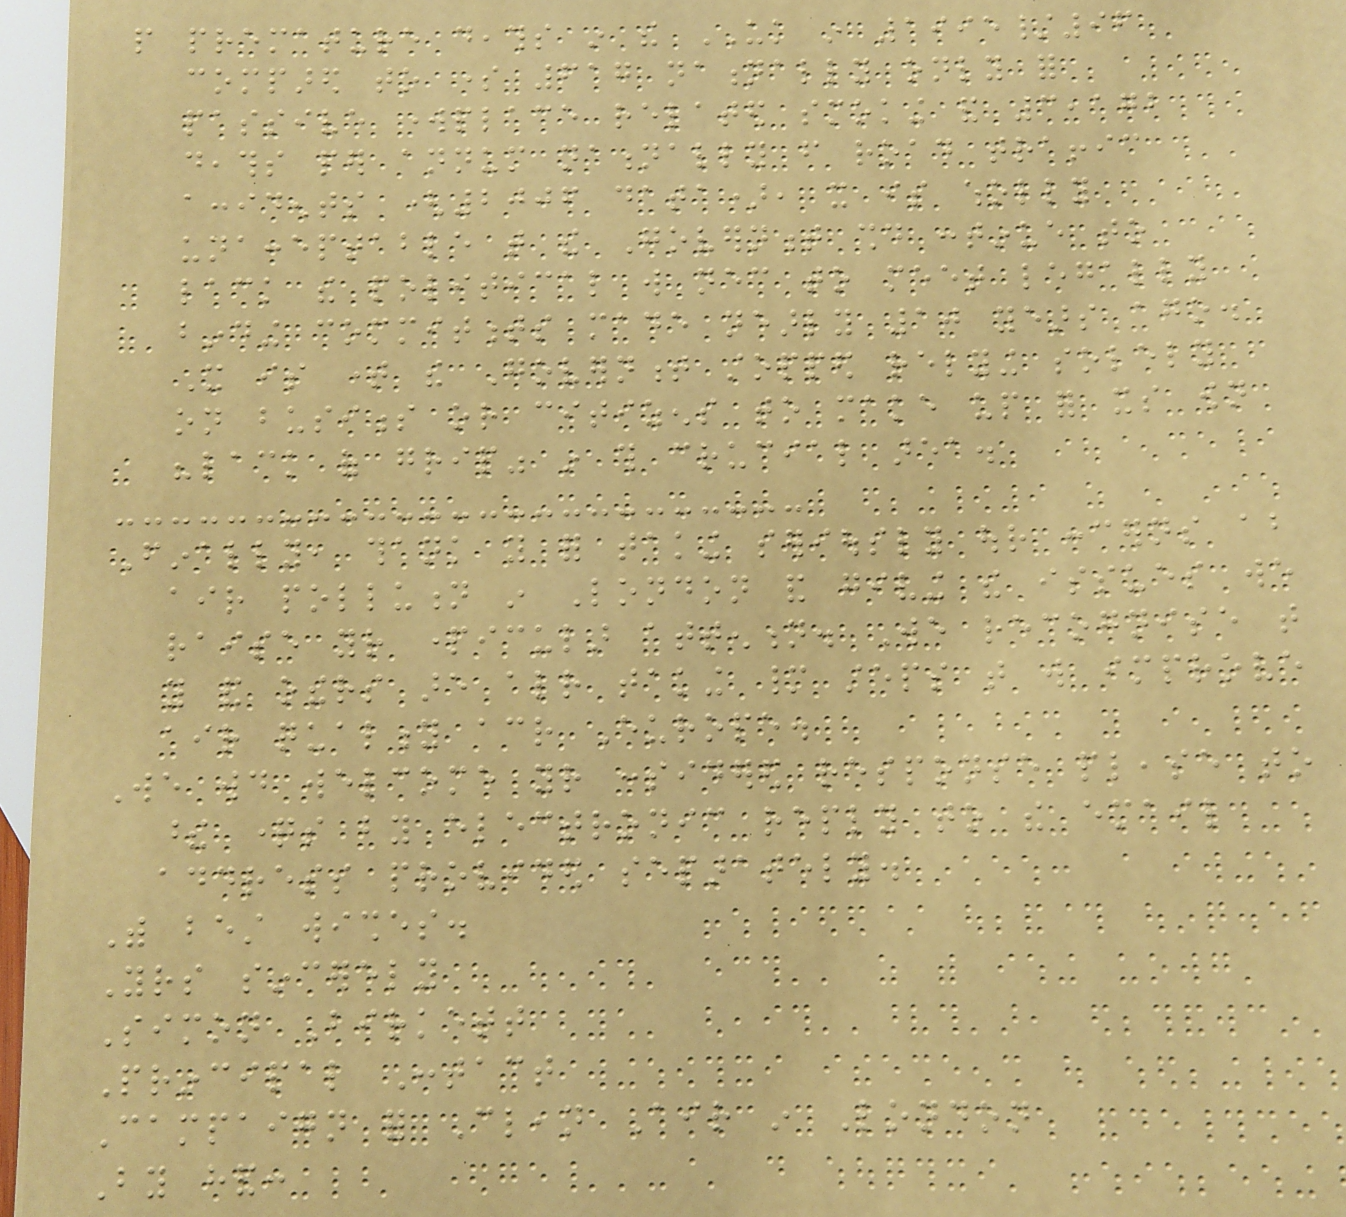people premature deaths in the UK in 1995/96
compared to some 617 nationally only for
passive workplace related smoking and 3,172
deaths per annum nationally from road traffic
accidents (2006 data), it is wholly
unacceptable that the Government should continue to
lack the political will necessary to meet legally
binding commitments made nearly 10 years ago.
It is time the Government stopped relying solely
on business or citizens to make up for its own
"lack of grip" in this crucial area.
Finally, thank you for taking seriously our concerns about
air pollution in London and giving the issues we
raise your particular attention. We recognise that
you and others are already taking many steps that will improve
air quality across Europe.
We would welcome your considered response please to
these questions by electronic reply to the email
address provided separately.
With best wishes.
Yours sincerely
Simon Birkett
Principal Contact
Campaign for Clean Air in London
By hand:
